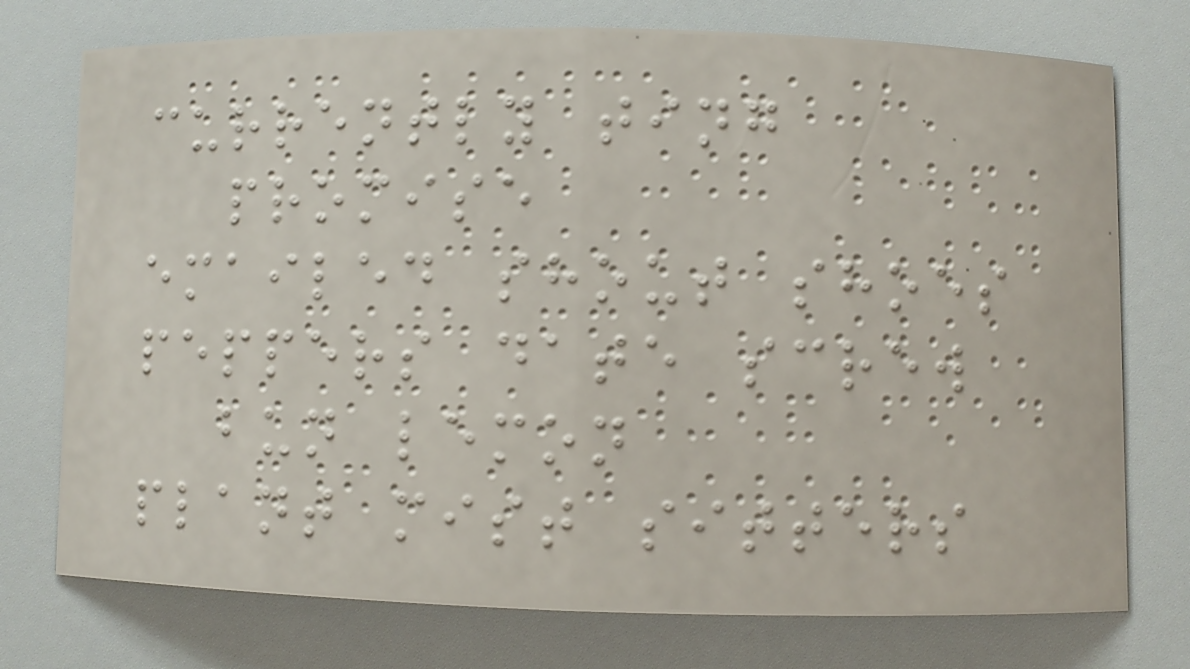currently ting
promise
emailed shout shoes
peppers date screw
bun lemon
plant mist sitters
